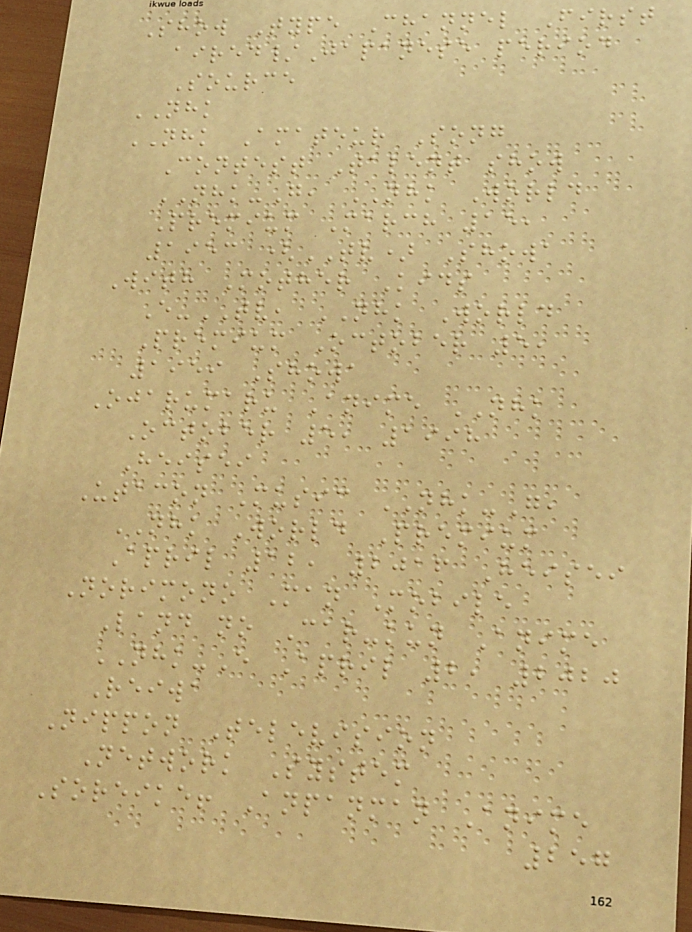Show Type Channel First
aired/Japanese period
Source
NHK
NHK Amateur Song
Contest Talent show
NHK-G, NHK World
Premium March 15,
1953 (TV) Showa
With Mother Kids
E-TV, NHK World
Premium October 5,
1959 Showa
Ojarumaru Anime NHK
October 5, 1998
Heisei
Utacon Music NHK-G,
NHK World Premium
April 12, 2016 Heisei
Norimono Man Mobile
Land no Car-kun Anime
NHK-E April 2, 2020
Reiwa
Nippon Television
Network System
Soreike! Anpanman Anime
257
